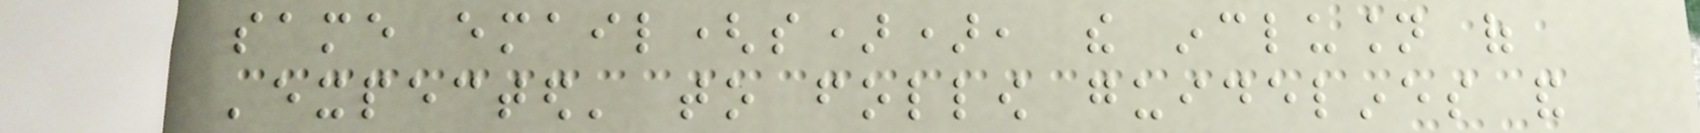same email(s)), the inclusion of
'expected' to follow guidelines and
